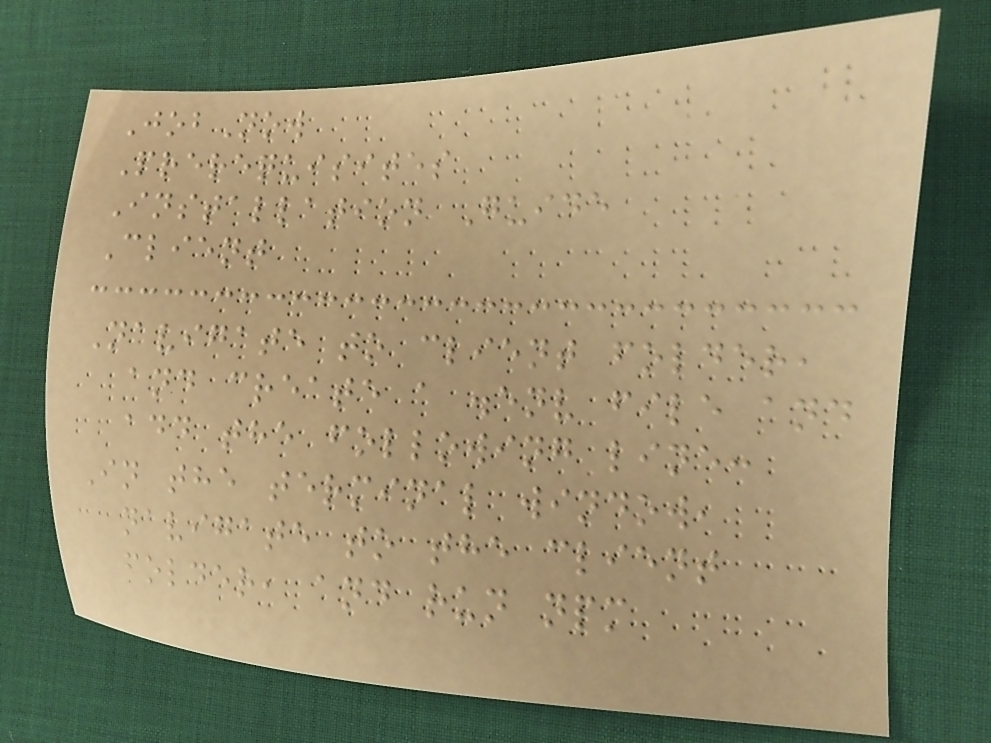JobNow
Prerequisites
Installation Guide
Client
Navigate to client folder,
and create a .env file and
add the following line:
In the terminal window,
navigate to the client
folder, and run npm
